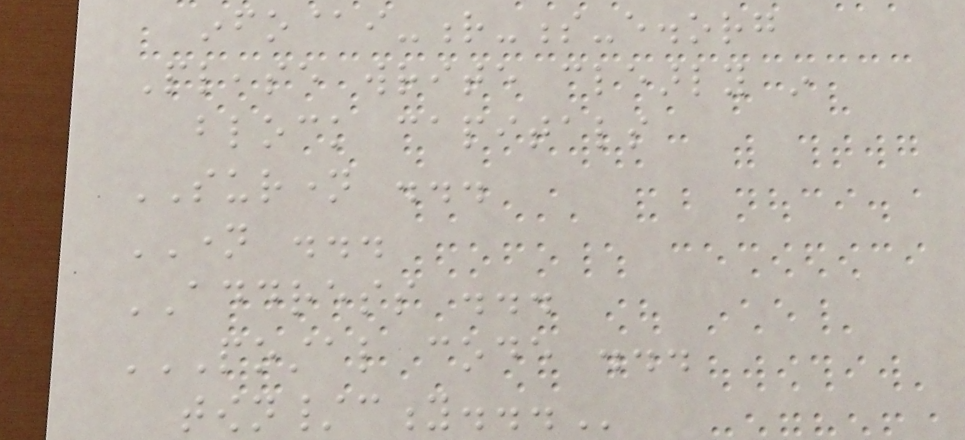info@i-r-s-e.org
Please write clearly in
block capitals
SURNAME ...
NAME ...
ADDRESS ...
POSTAL CODE ...
TOWN/CITY...
